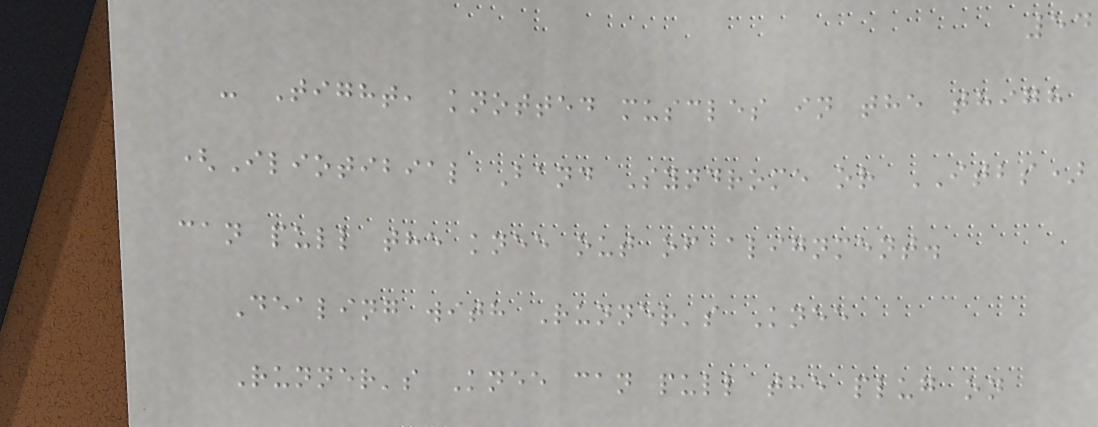54
- Tight, knotted muscles in the thigh
(Iliotibial Band Syndrome or ITBS)
can pull the knee out of alignment.
Dealing with Runner's Knee
Runner's Knee can pull the plug on
